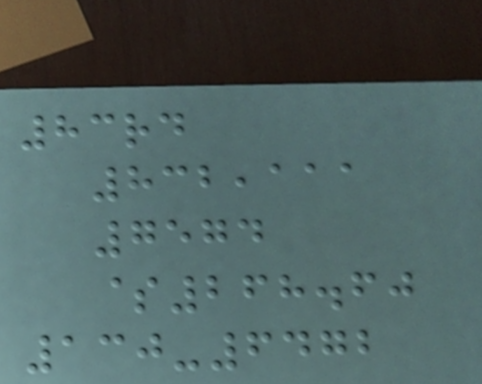83rd
832,111
7574
$268.60
130-6472
